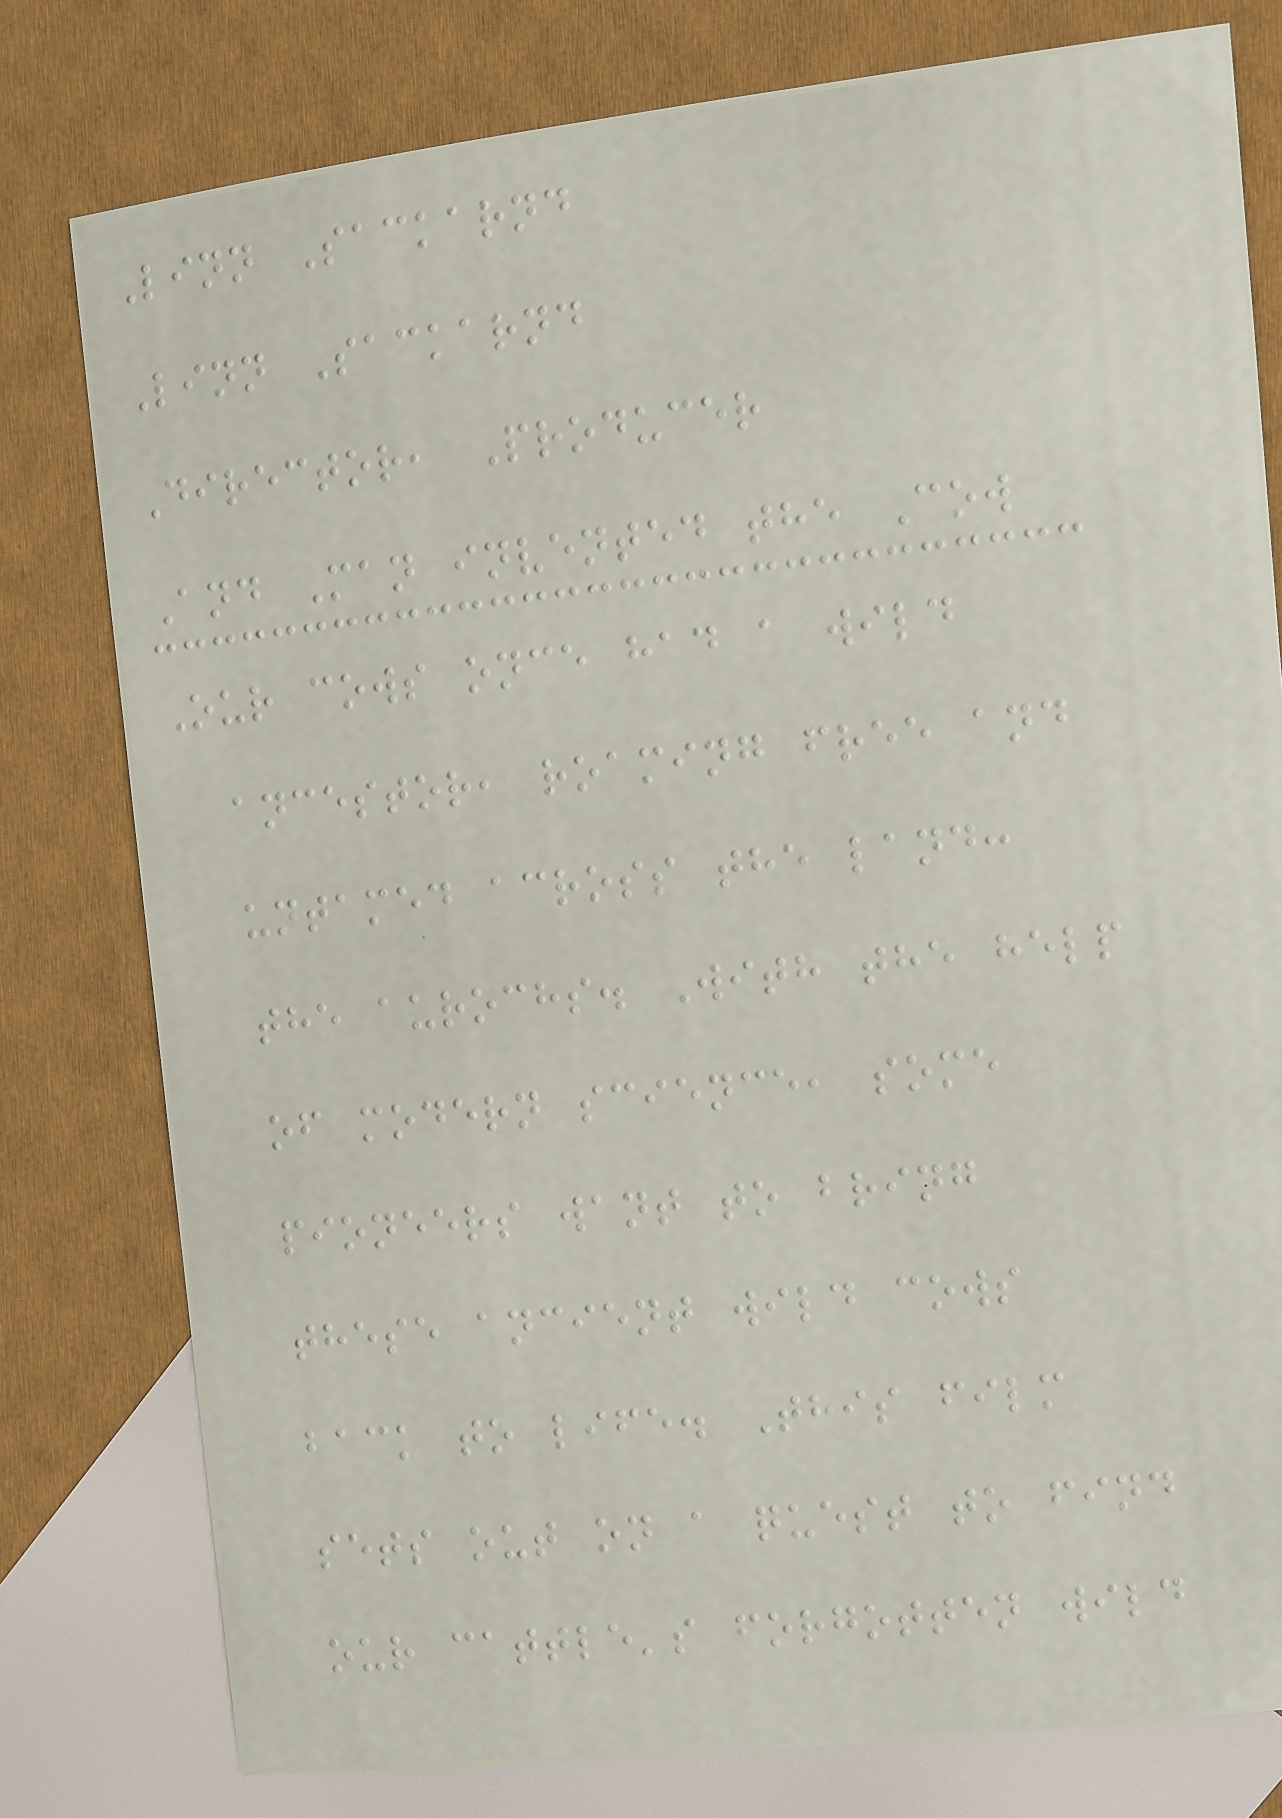Linn Sackarnd
Linn Sackarnd
Director, Producer
And Man invented the Cow
Our cows once had a wild
ancestor, roaming free and
untamed across the land:
the aurochs. With the help
of modern science, some
pioneers want to bring
these ancient wild cows
back to life. This film
sets out on a quest to find
our cattle's forgotten wild
